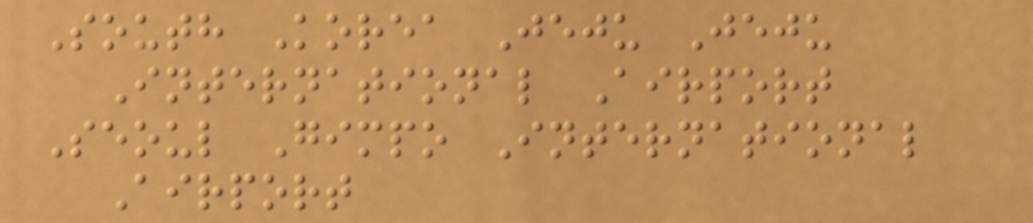South Korea Jeju Jeju
International Airport
Seoul Gimpo International
Airport
